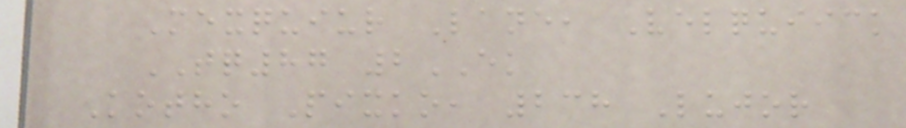Mexquiur Lane, Velquiick
TQ87 2EK
Kotho Pixko, 238 Lujor
